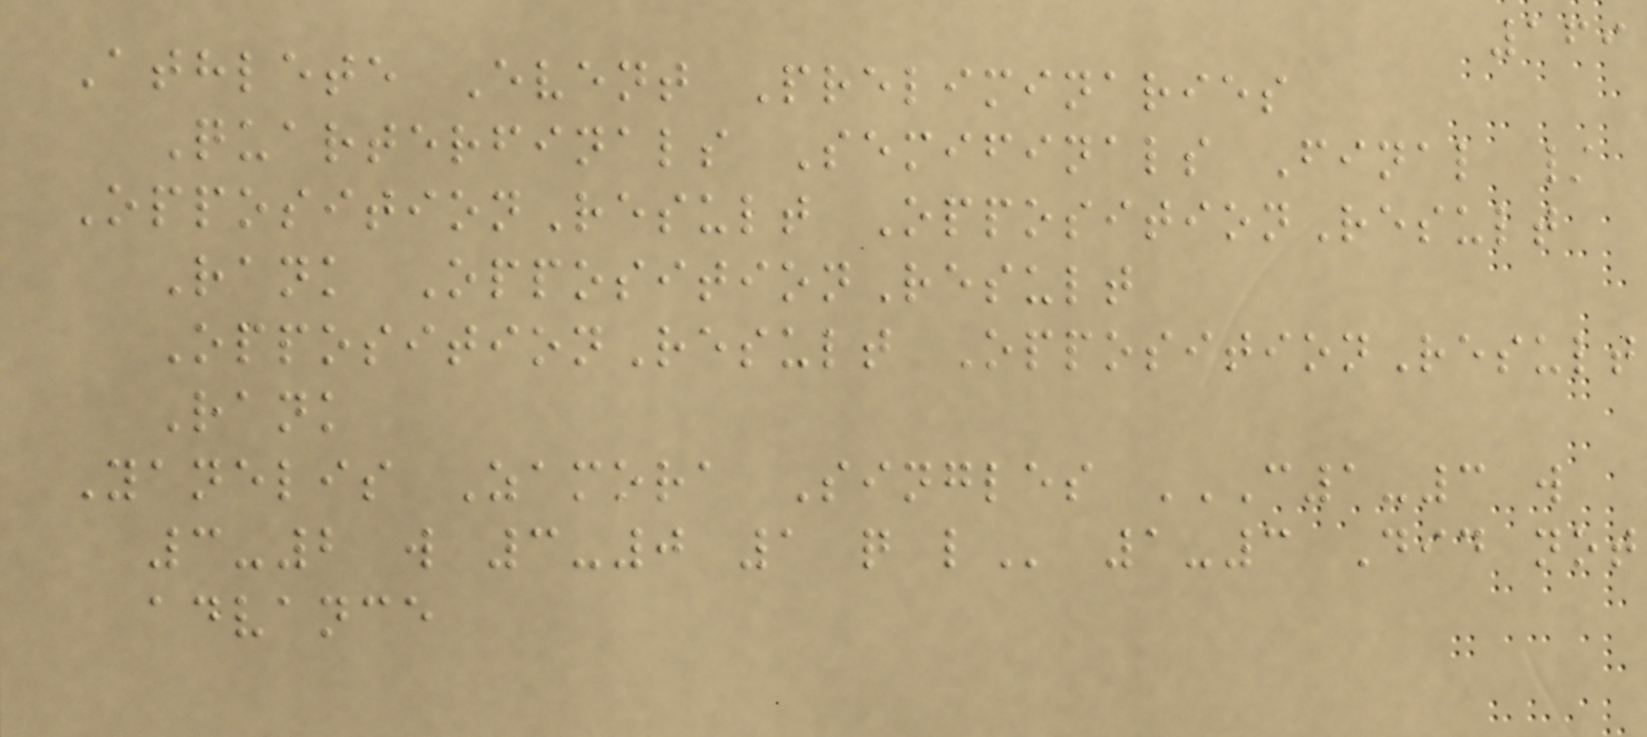169
Athlete Event Preliminaries
Quarterfinals Semifinals Final /
OppositionResult OppositionResult
Rank OppositionResult
OppositionResult OppositionResult
Rank
Yanelis Zamora Singles C1-3 W
3-2 W 3-0 1 Q L 1-3 Did not
advance
